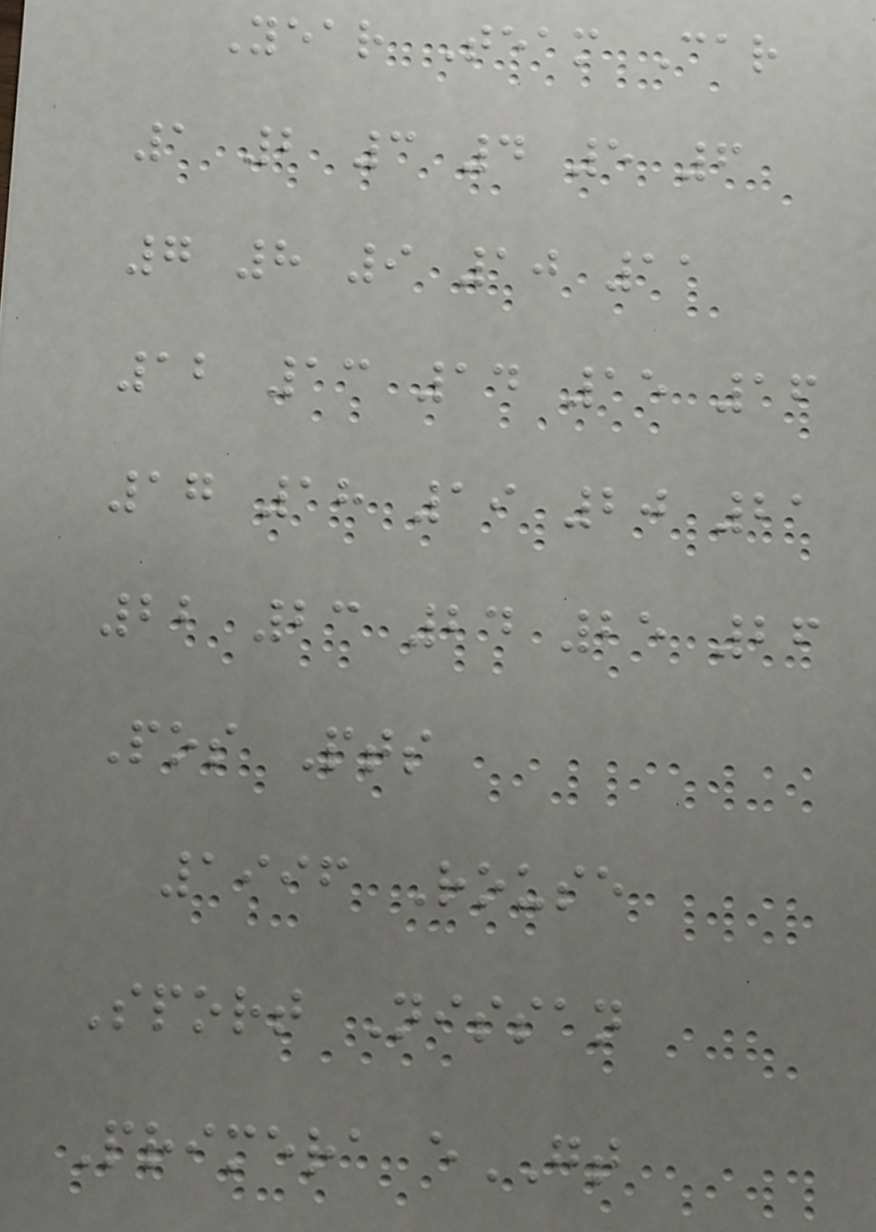Year Team Car
1 2 3 4 5 6
7 8 9 10 11
12 13 14 15 16
17 18 19 20 21
22 23 24 25 26
Pos Pts
1996 Rouse
Sport Nissan
Primera eGT
